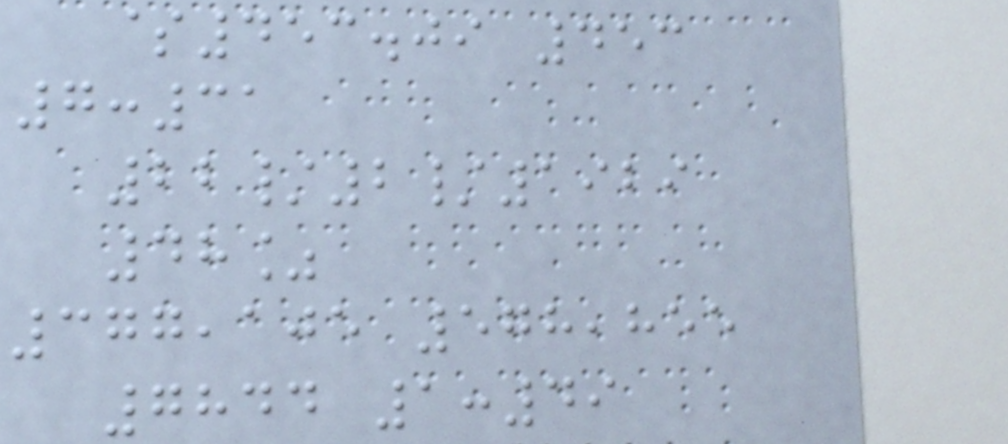$453.09 453
7:31
22/2/1929
48%
377,105 578,855
7844 1:49
